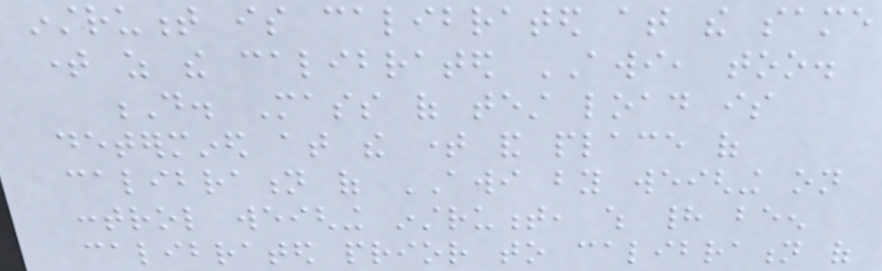instrument is calibrated at the same
time as the calibrated AWI, too.
D. Mass of test load is
determined at the time and place of
calibration of AWI by weighing on
control weighing instrument, which had been
calibrated prior to calibration of
